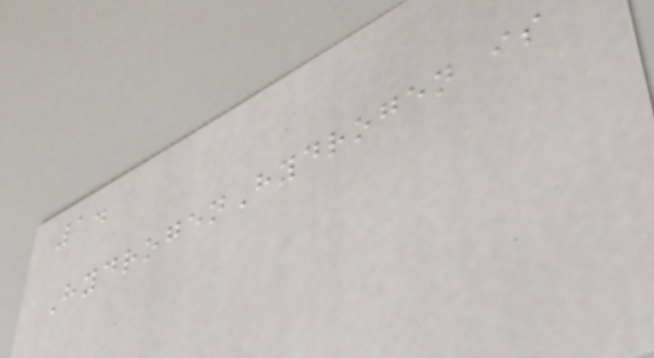1.
HydrogenHydrogen is
